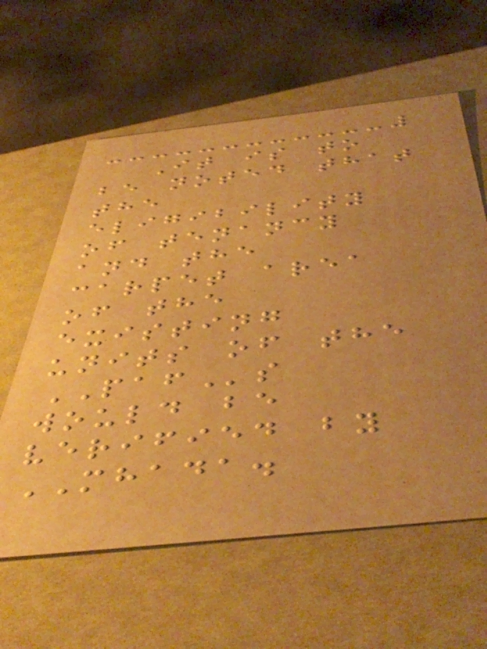It is to
be noted that
the
eligibility
of tenancy
and the
carpet area
of the
existing
units of the
PAFs
would be
verified by
MHADA.
